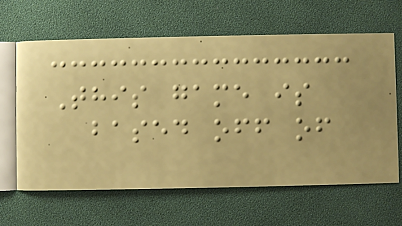This game is
based off of
